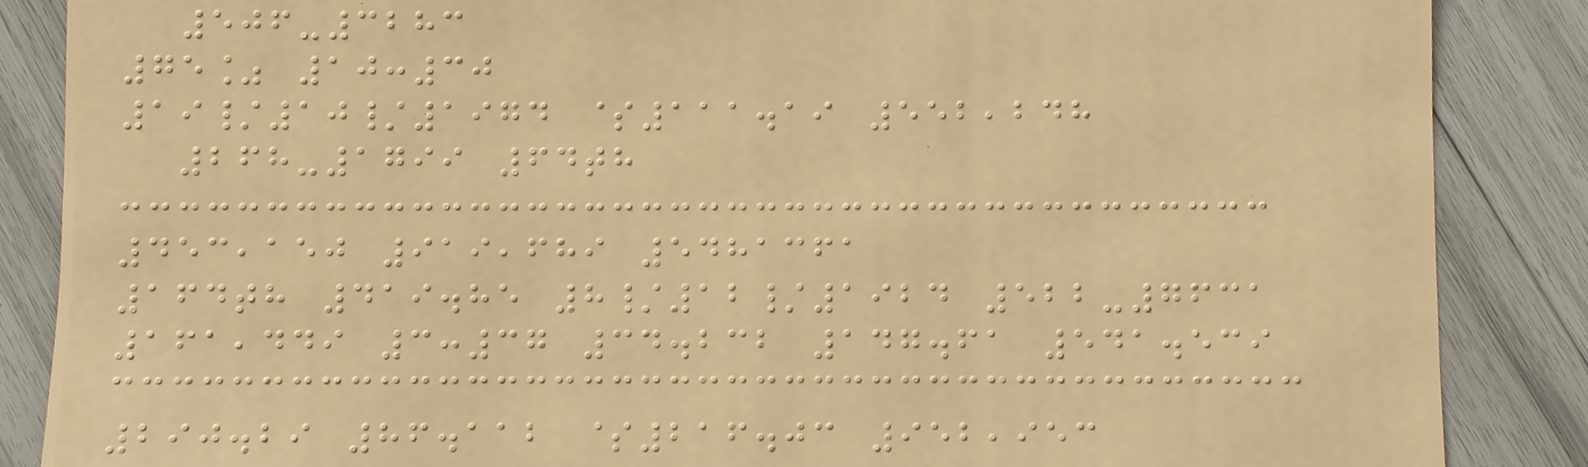506-3283
75% 10:30
19/10/1974 $111.19 552,248
268-1799 64th
453,150 919,689 5481361
164th 419.85 8/12/1924 522-7631
161,449 3:37 34.232 147.61 541.539
290.29 86.112 $216.03 952,953
